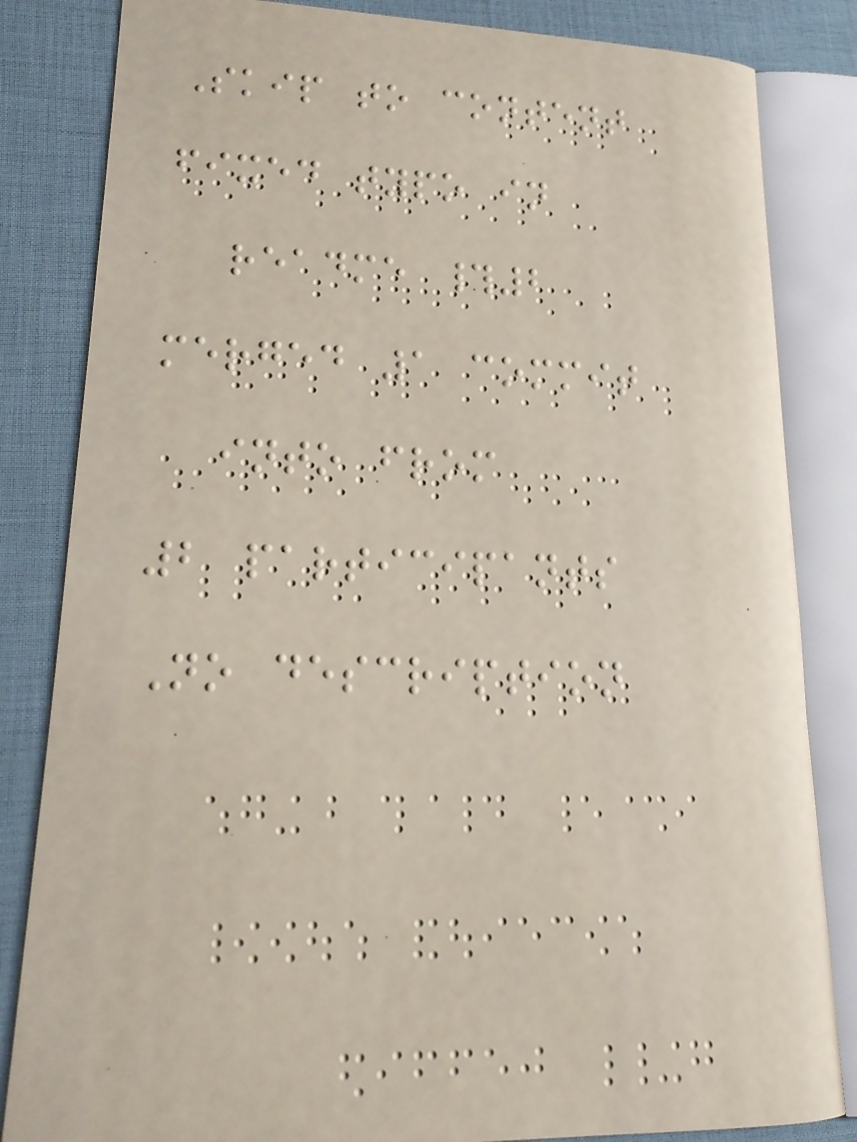Skip to content
fixed typo in
readme #2
merged 1 commit
into from
2 participants
No description
